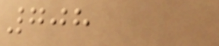708
